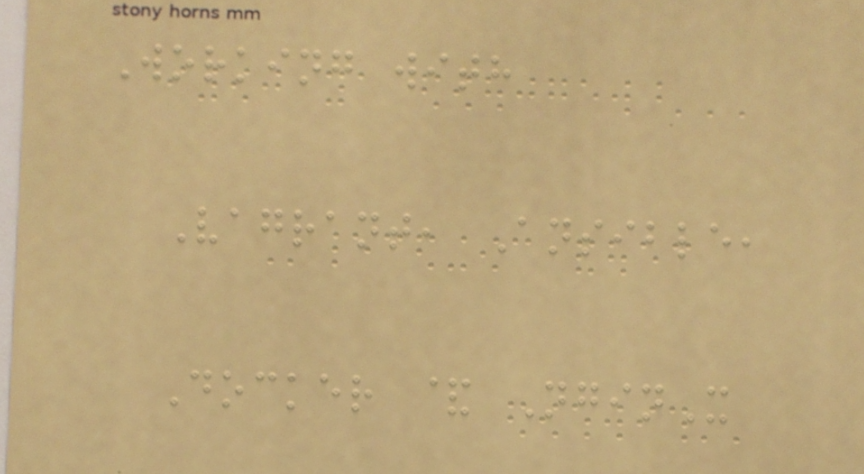Working with
Vagrant, Ansible,
Docker & NginX
